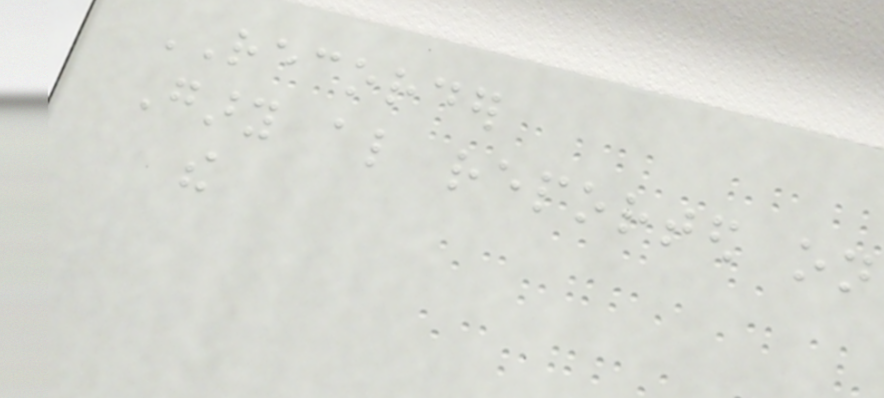RECORDER
Gary also reported on
the
